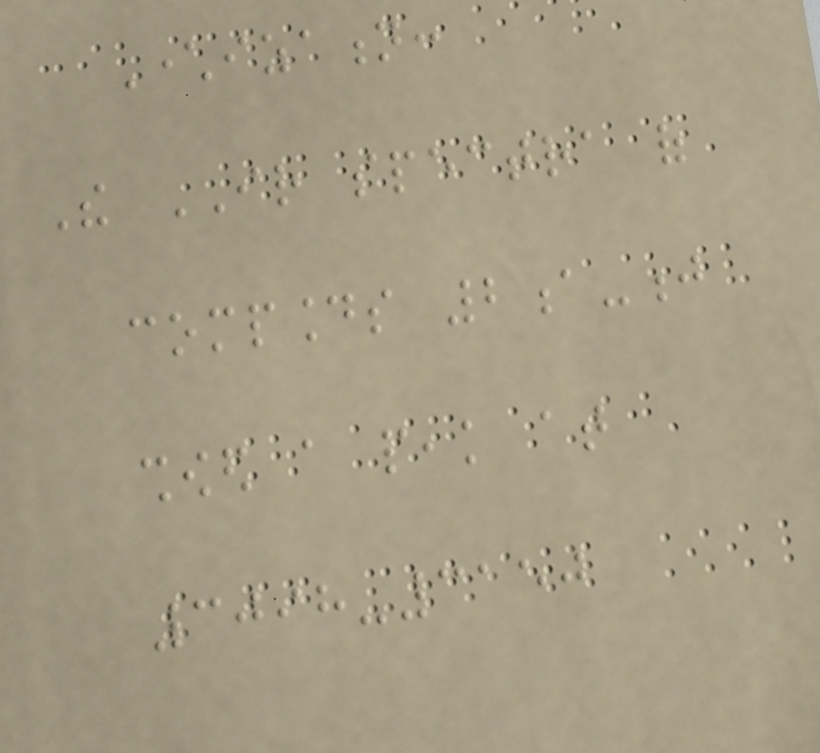Characterization:
The IR spectra of
compounds 2a-j
showed a peak at
3098-3150
